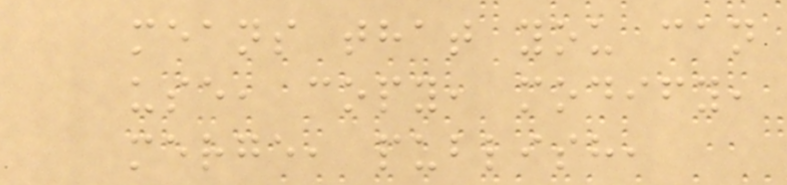means that you can
use, copy, modify,
merge, publish,
